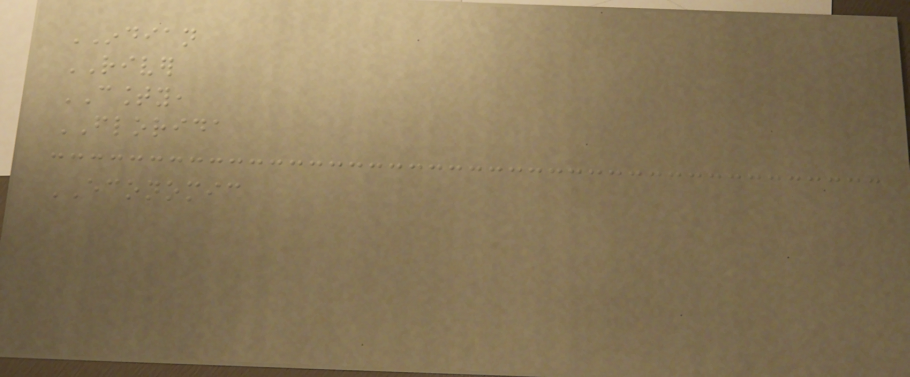INDIAN
RIVER
COUNTY,
FLORIDA
ECONOMIC
